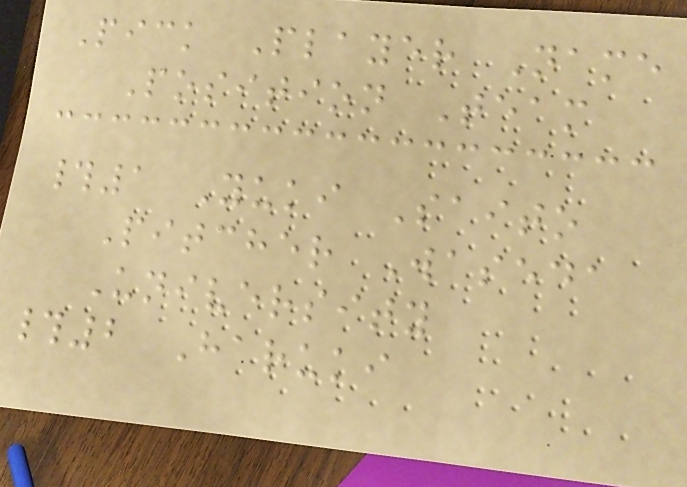Pick Player Name
Position Team
#1 Yuki Saito
Pitcher Waseda
University
#2 Haruki
